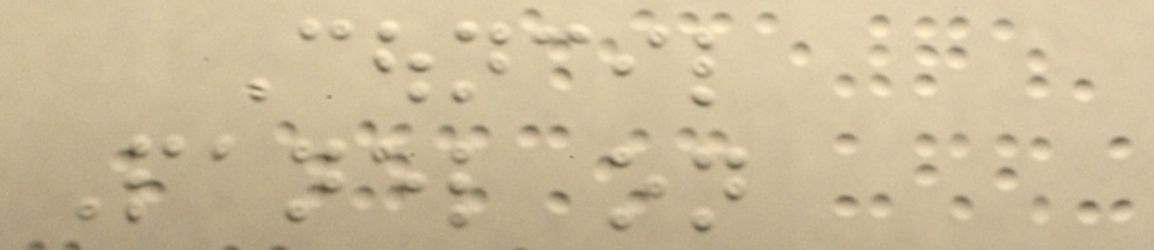Council
Panel on
